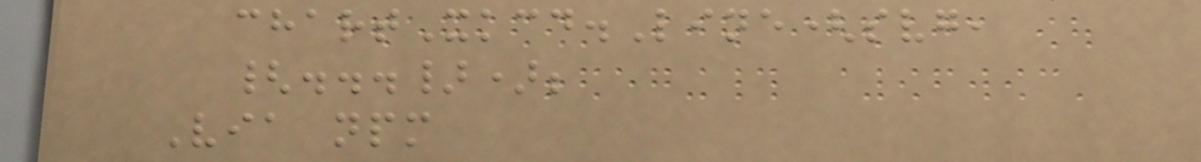chartXkcd.Line(svg,
{...});
Via npm
